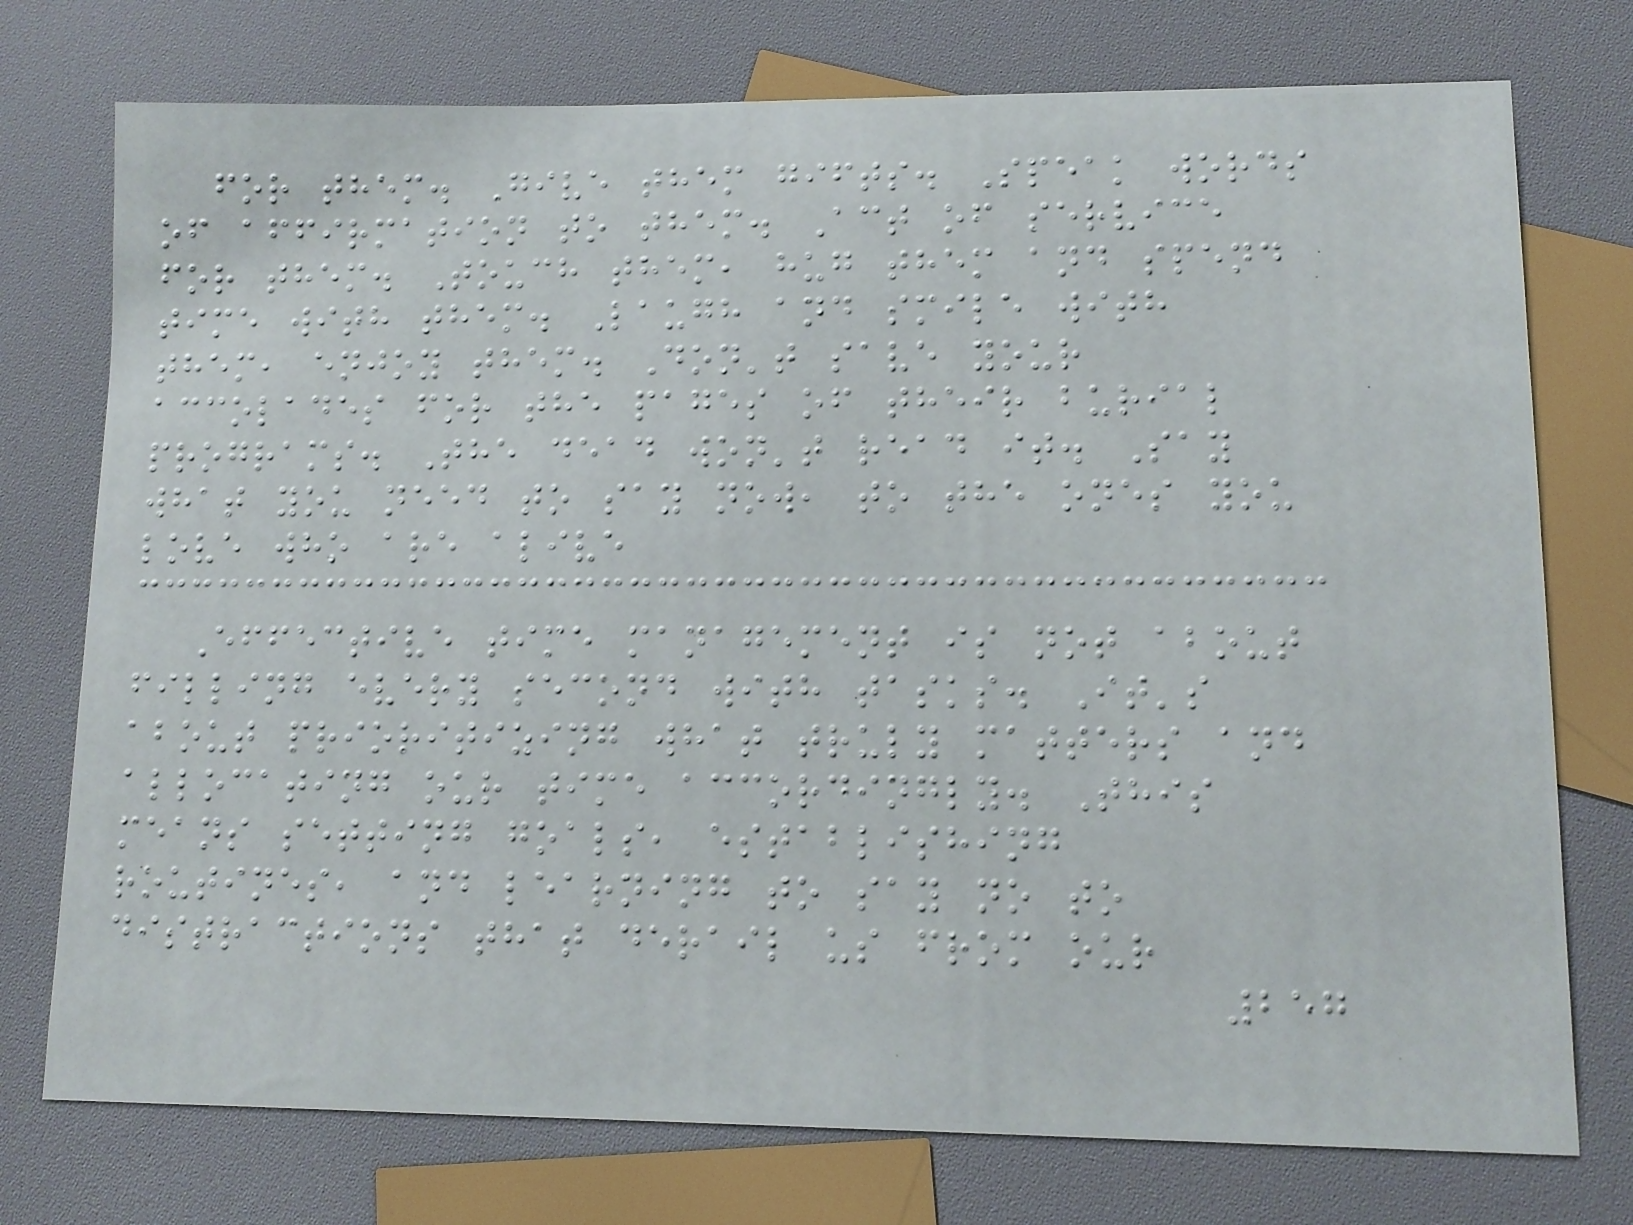for them. Give them gifts. Speak words
of affirmation to them. Act of service
for them. Touch them, hug them and spend
time with them. Laugh and smile with
them, enjoy them. Don't save your
accolades for the pages of their burial
programs. The dead won't read it. Say
what you need to say now, to the ones you
love who are alive
Effective time management is not about
filling every second with tasks. It's
about prioritizing what truly matters and
allocating our time accordingly. This
means setting goals, establishing
routines, and learning to say no to
distractions that derail us from our
257
